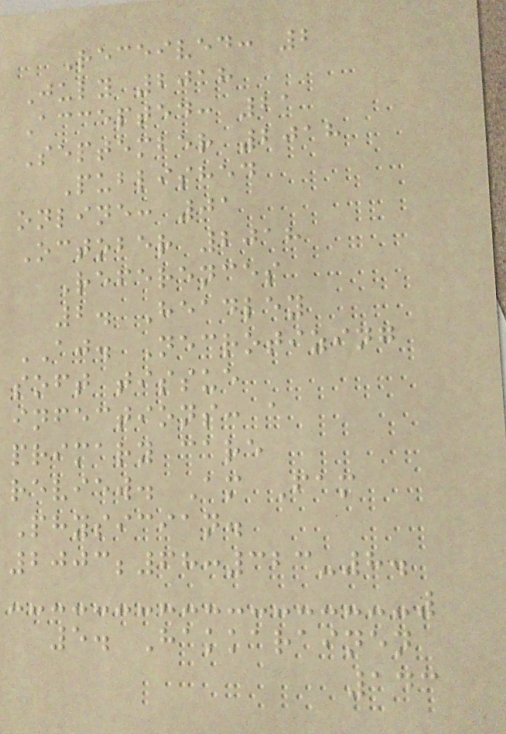Received: 2
July 2018
Accepted: 21
September 2018
Published
online: 01
October 2018
References
2. Headley
AJ. Necrotizing
soft tissue
infections: a
primary care
review. Am Fam
Physician.
2003;68:323-8.
5. Hakkarainen
143
